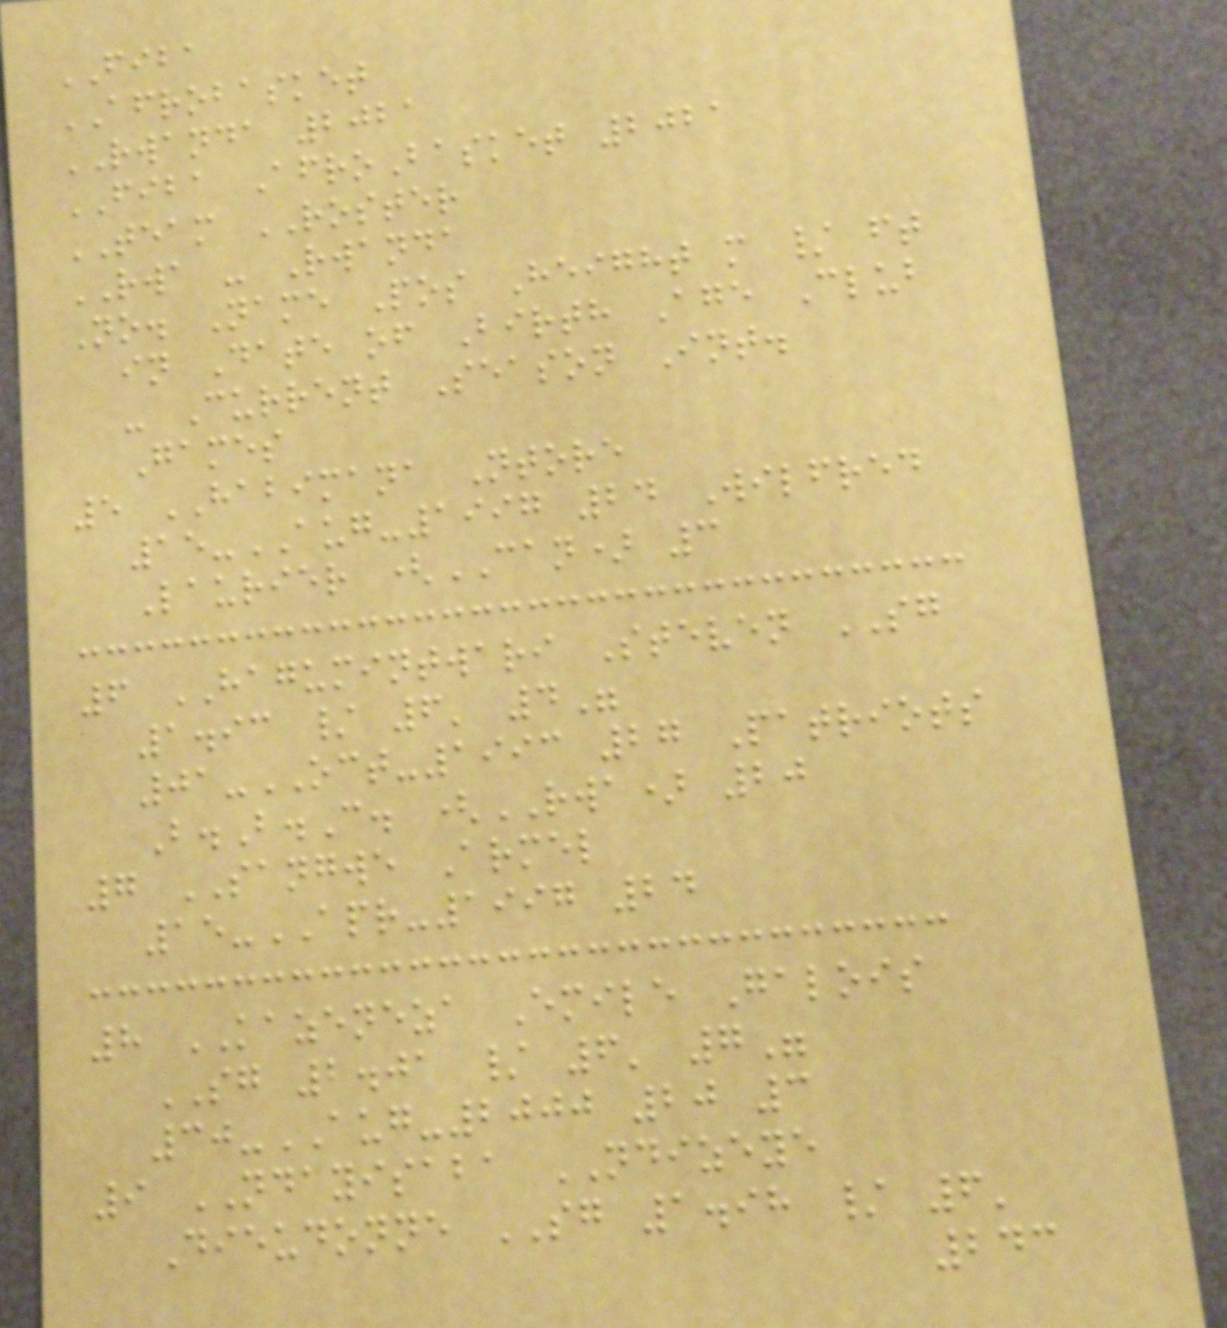FIBA
AFROBASKET
RWANDA 2021
FIBA AfroBasket 2021
TEAM ROSTER
RWA - Rwanda
No. Name Pos Height m / ft
in Date of Birth Age Club
- Current Season Int.
Games
5 HABIMANA Ntore
15-AUG-1997 24 Wilfred
Laurier (CAN) 3
6 HAGUMINTWARI Steven SG
1.93 / 6' 4"
01-OCT-1993 27 Patriots
B.B.C. (RWA) 20
7 SANGWE Armel
15-APR-1997 24
8 KAZENEZA Emile Galois
SG 2.01 / 6' 7"
30-AUG-2000 20 3
9 NDAYISABA NDIZEYE
Dieudonne SG 1.98 / 6'
243
